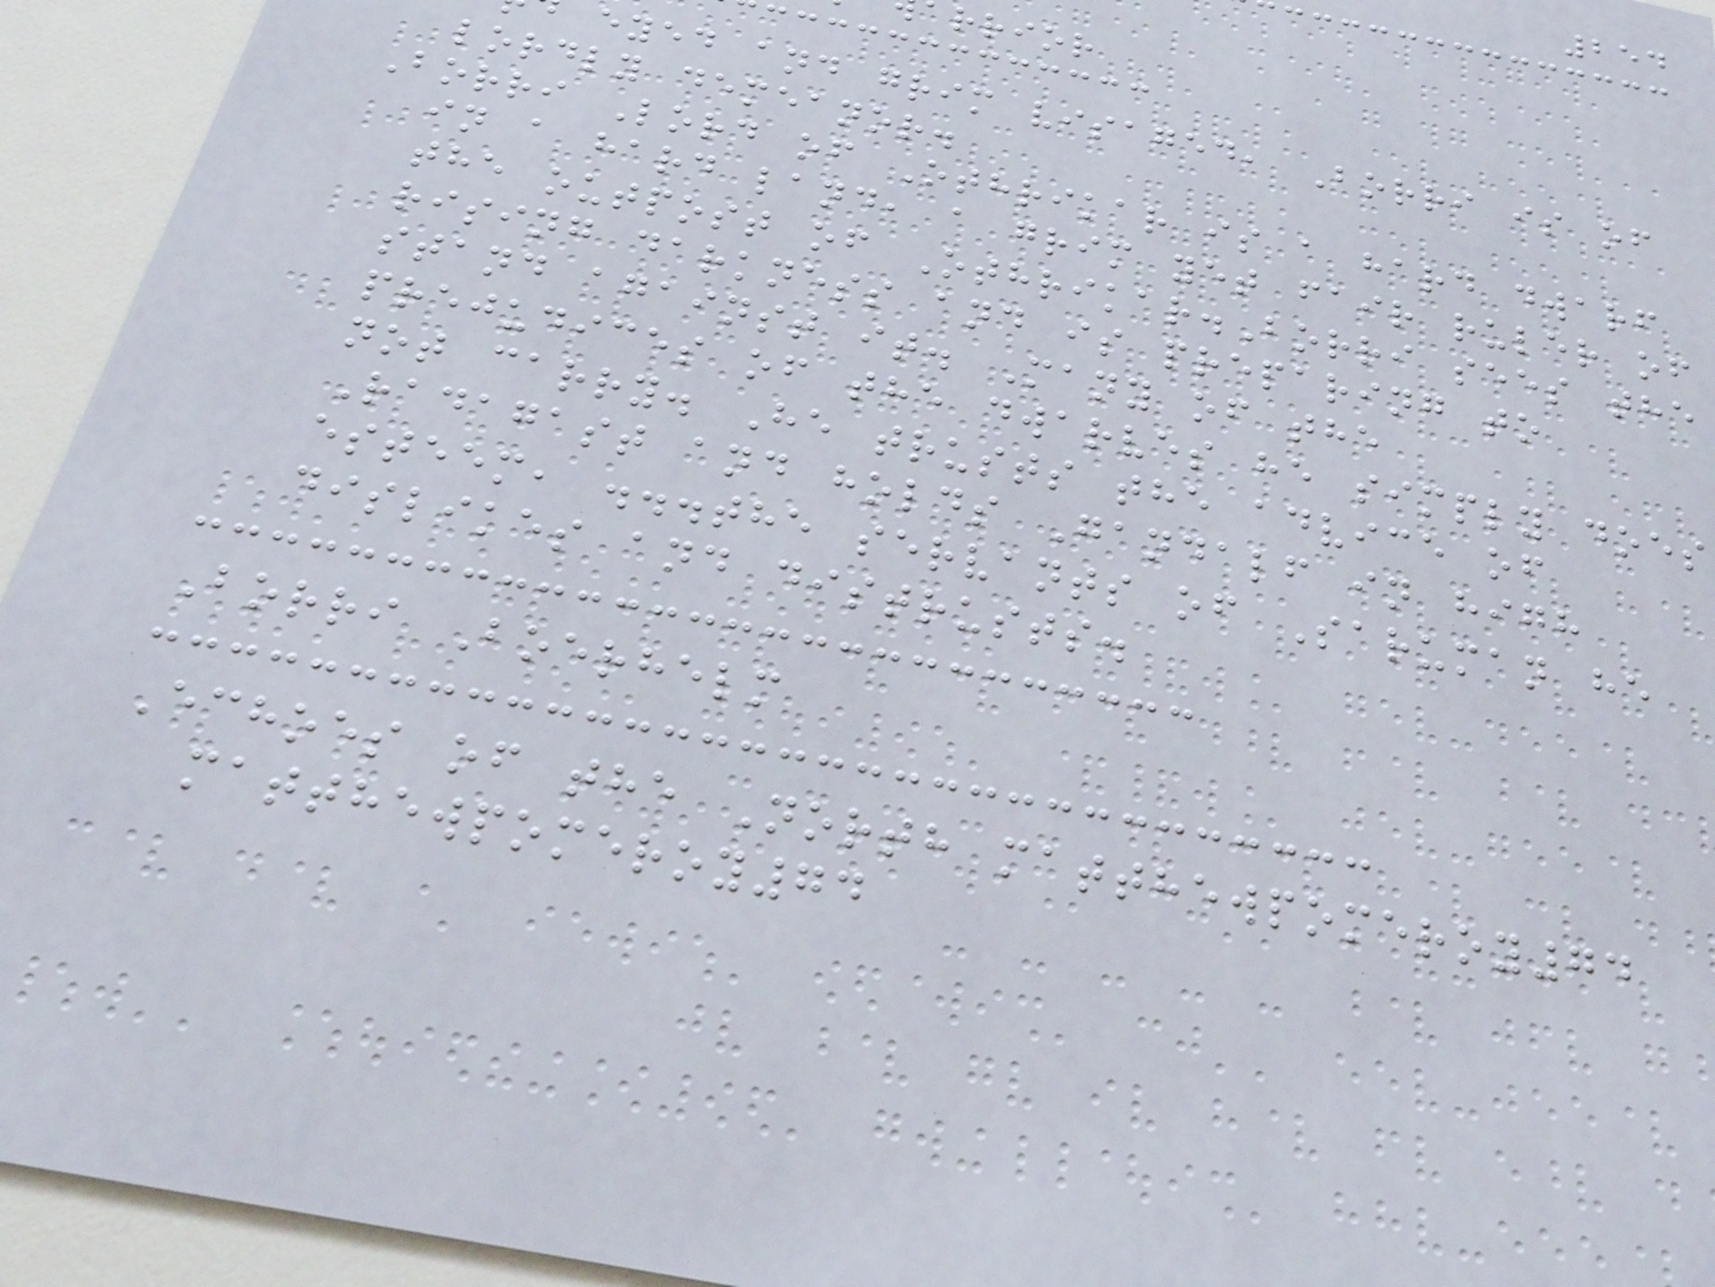254
eyed and grim visaged, Borri is of
lordly demeanor.
Borri Lord of Othrikar is a hard dwarf
in a hard land, a grim yet fair ruler of
the outpost of Othrikar.Borri sees the
rising darkness and is preparing to
stand against it. Many of the
prejudices of the dwarves he simply does
not carry. He trusts the advice of
Radagast and holds Gandalf in high
esteem, ...the servants of Saruman he
dislikes and distrusts.
Borri Boerhelm
Echoes of the North matthewpomeroy74
matthewpomeroy74
